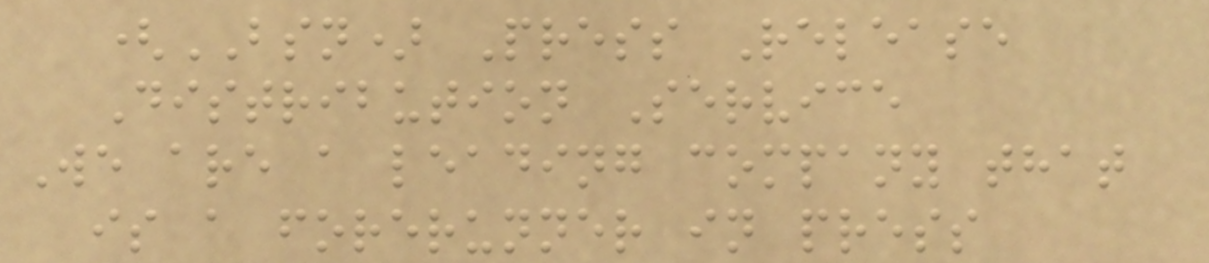(BSN) Press Release
Distribution Service
We are a leading company that
is a forerunner in press
